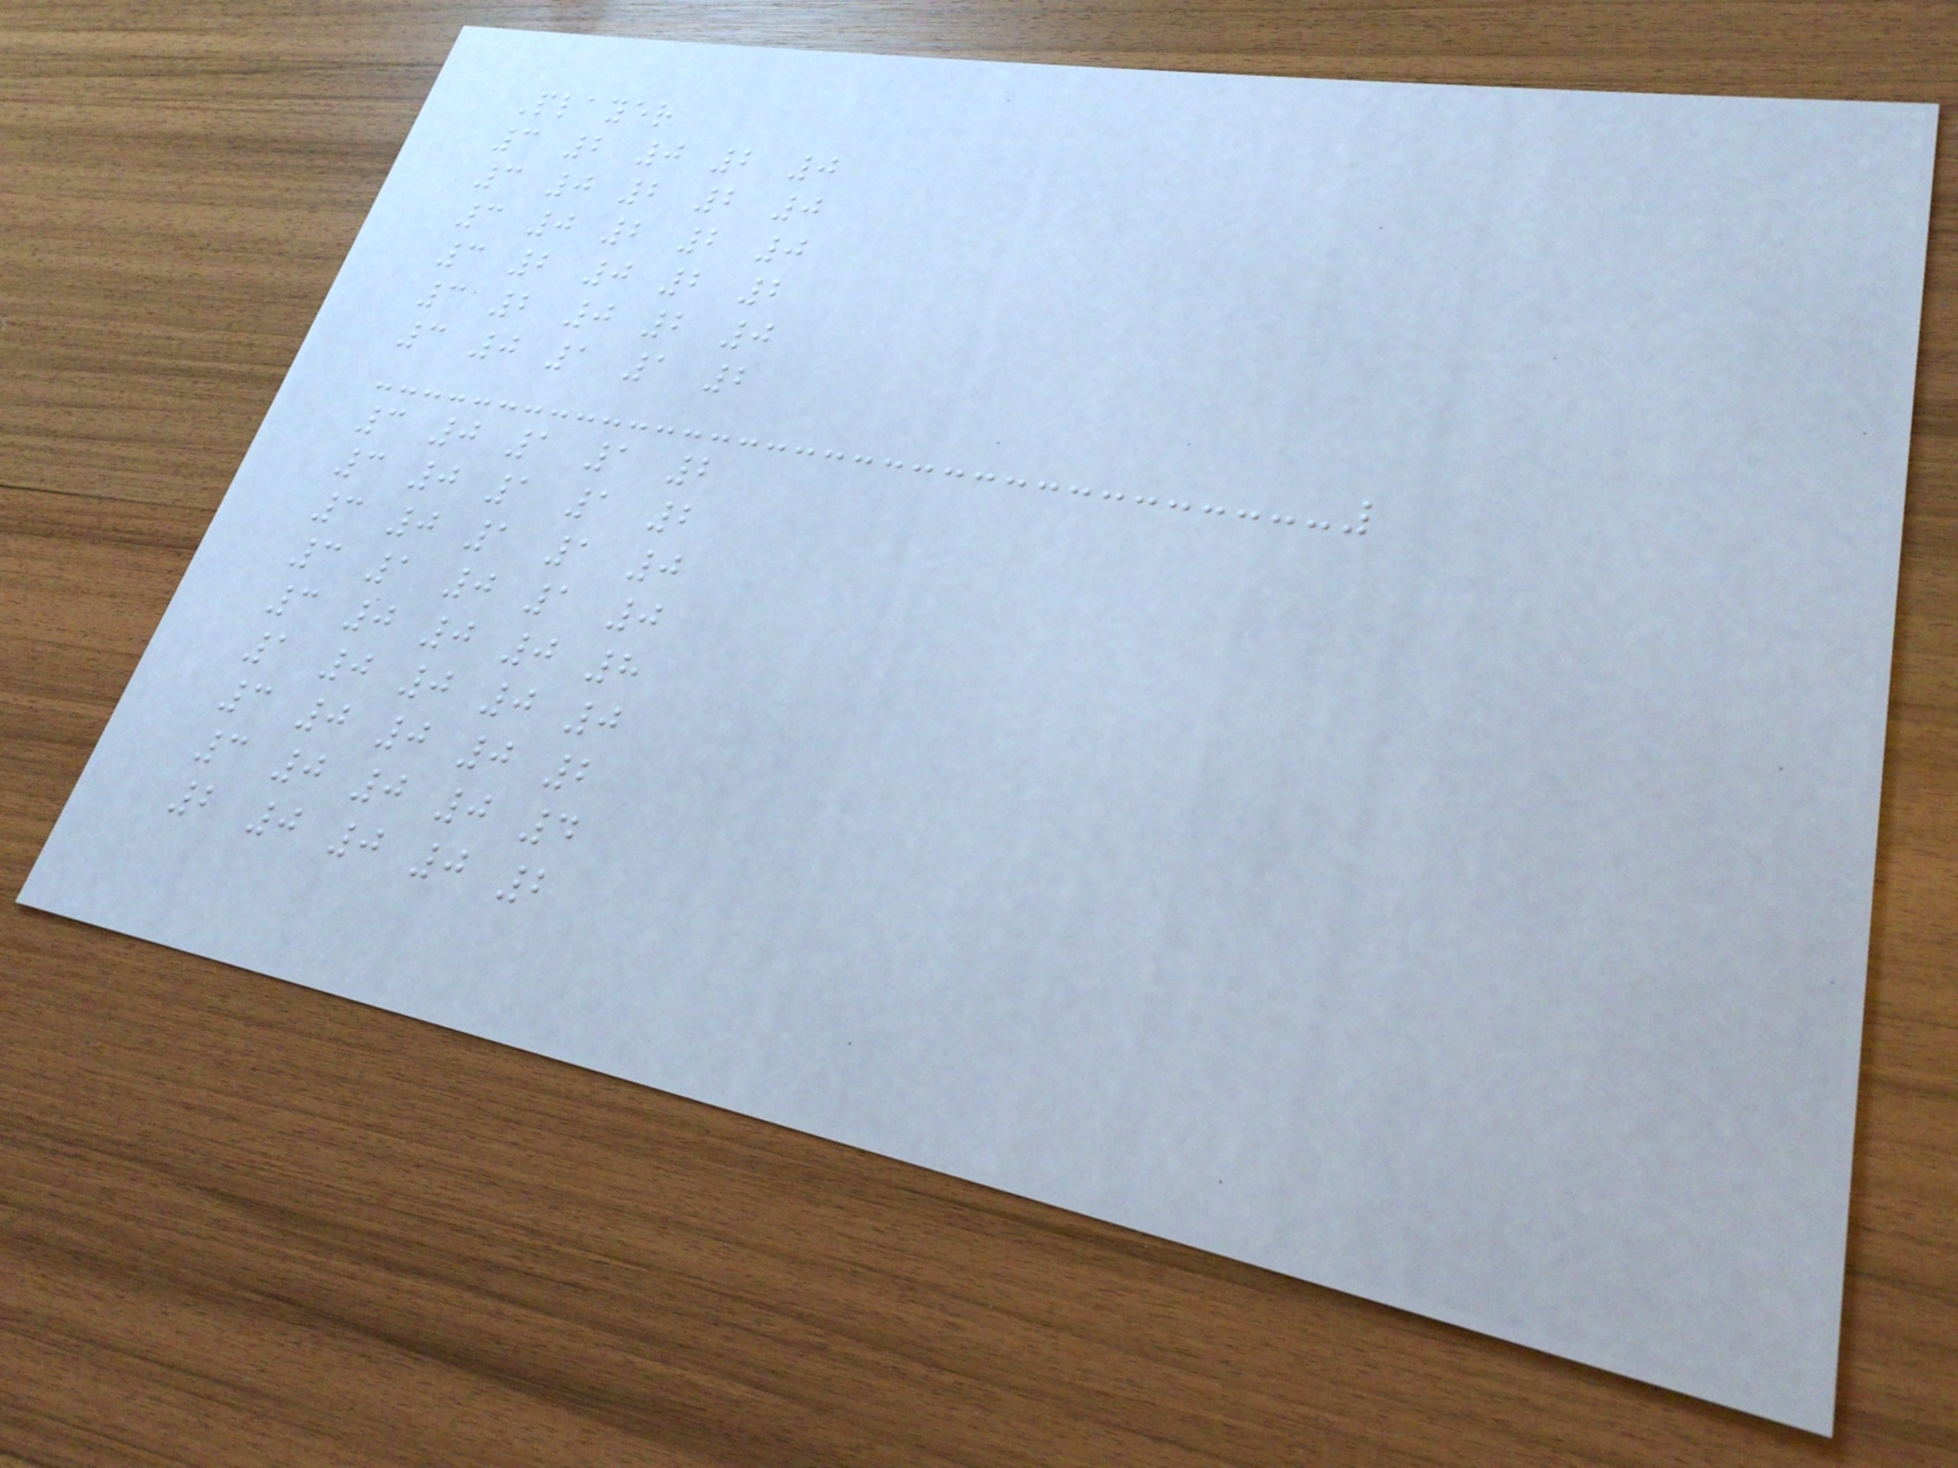Player
3 2 0 2 0
3 0 2 2 0
3 0 2 2 0
3 2 0 2 2
3 2 0 2 0
3 0 1 1 2
3 0 1 1 2
3 0 1 1 2
3 0 1 1 0
3 1 0 1 0
3 0 0 0 8
1 0 0 0 0
3 0 0 0 2
3 0 0 0 4
2 0 0 0 2
